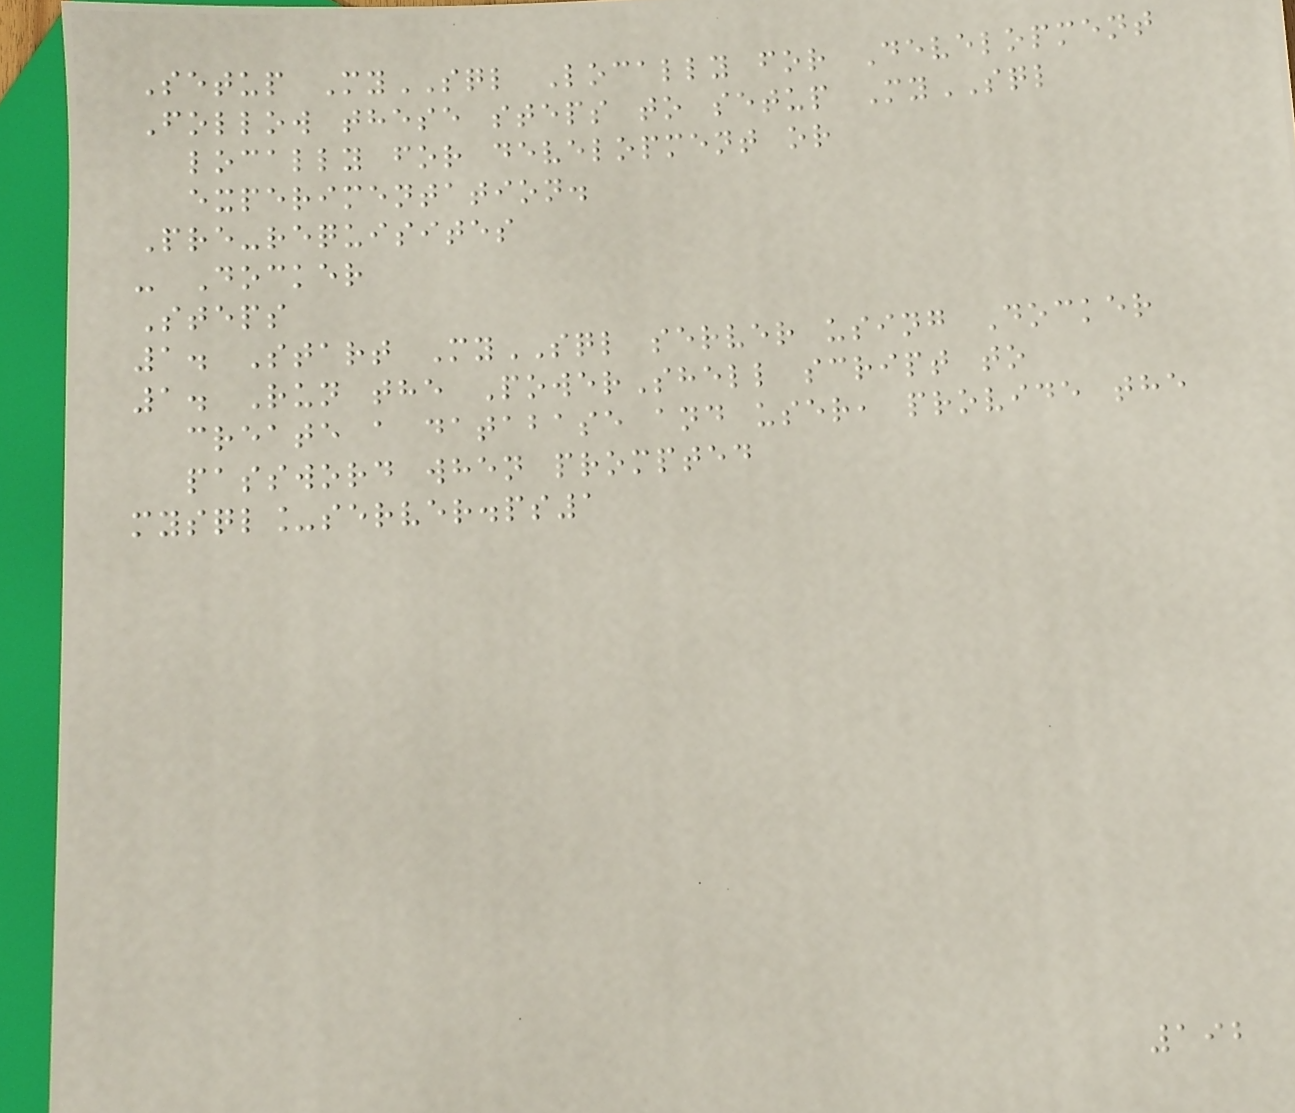Setup MySQL Locally for Development
Follow these steps to setup MySQL
locally for development or
experimentation.
Pre-requisites
- Docker
Steps
1. Start MySQL server using Docker
1. Run the PowerShell script to
create a database and user, provide the
password when prompted
mysql_server.ps1
192
